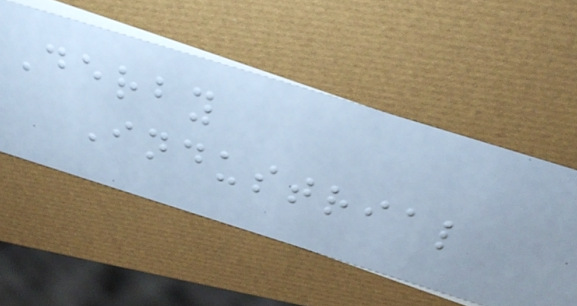Derby
Industrial
